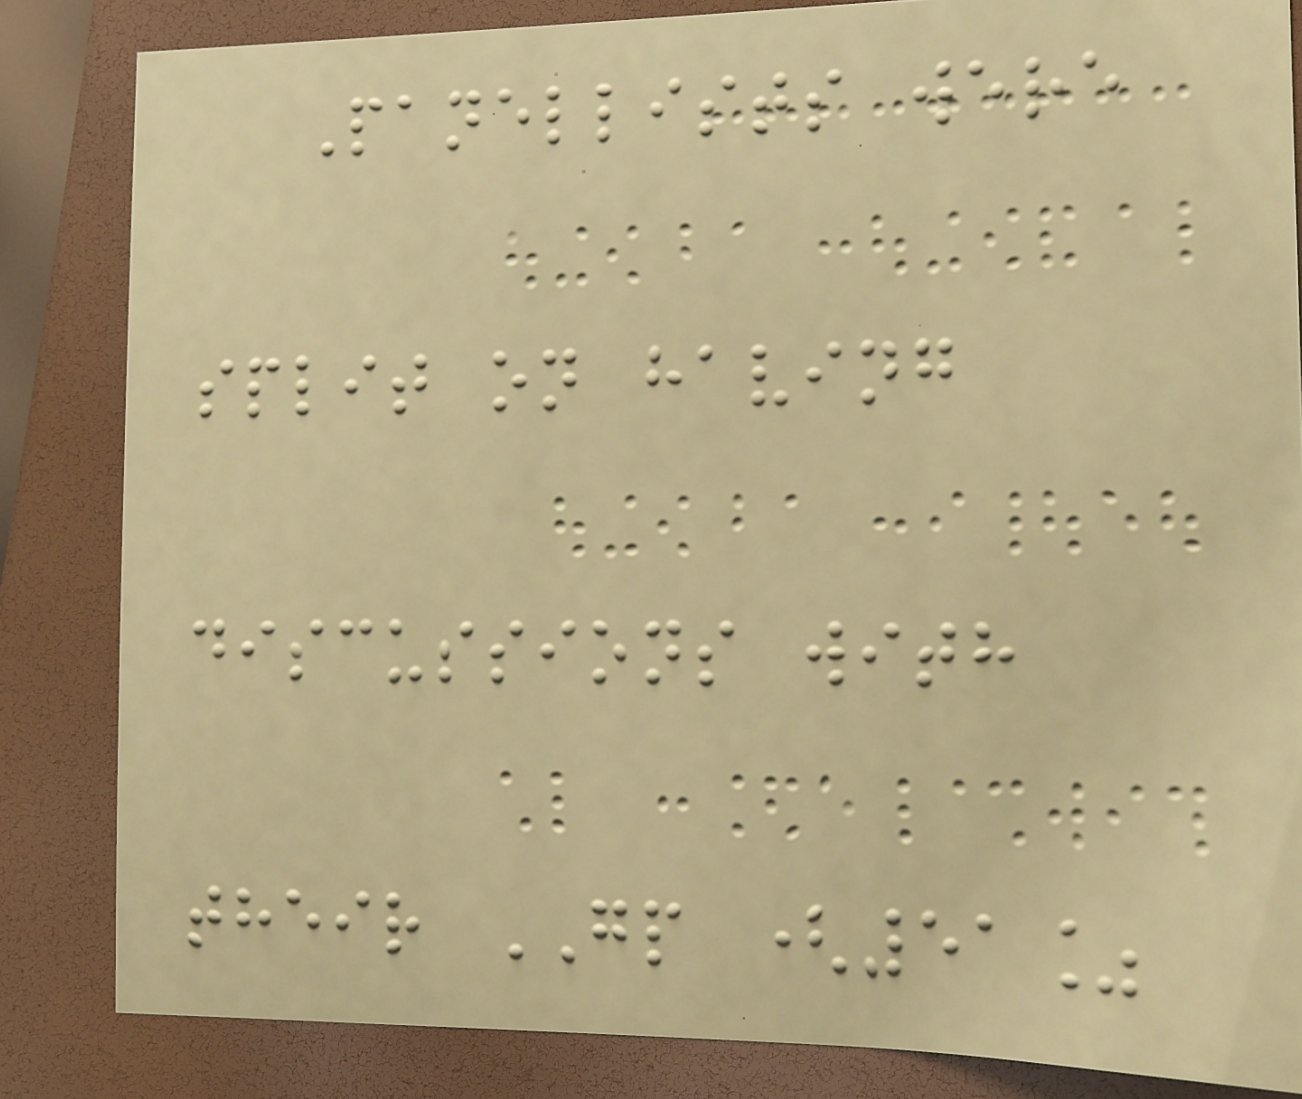Panellists were
split on having
discussions with
their GP (51%
